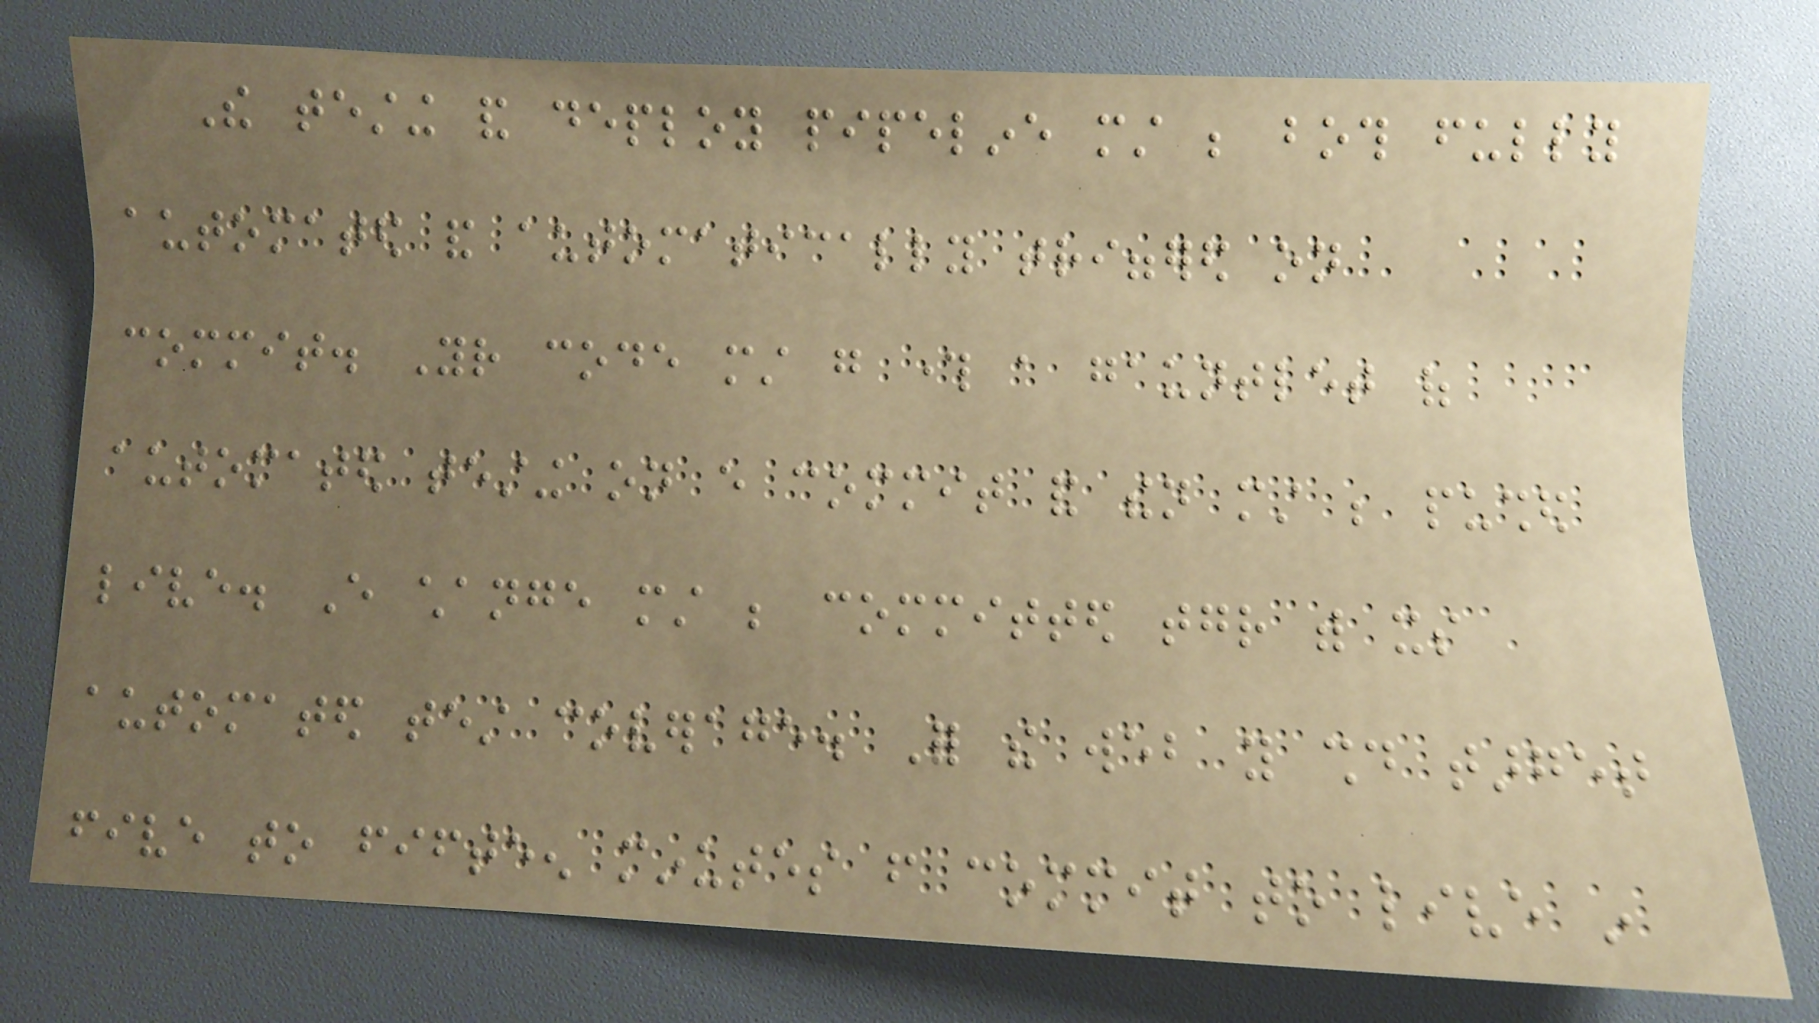The testing and deploy pipeline must be both fully
automated and automatically triggered on
commit. Your code must go through a gauntlet of
automated testing on every commit and then must be pushed
live. Every change must be committed together with its
automated test coverage. For the web you should target
five to fifteen minutes from commit to live in
